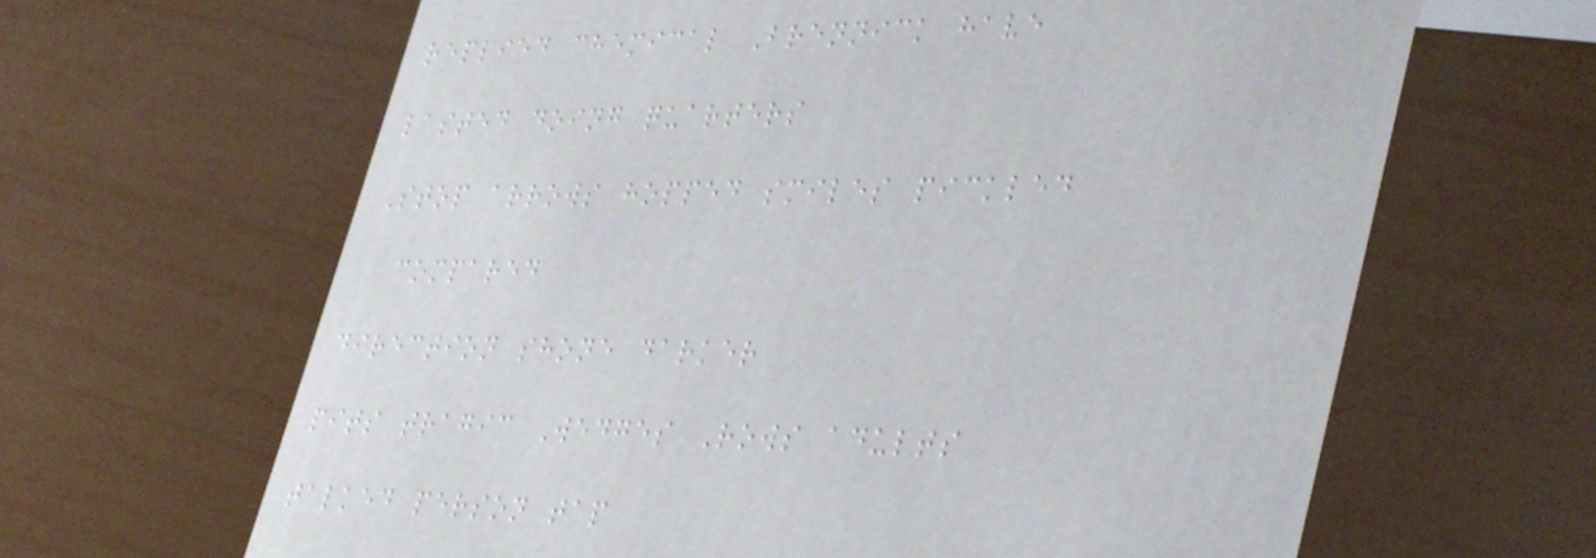replied chemical Brennick have
lasted doing quarters
Stop arrows hopped smiles pickled
compared
direction shone darker
pits tragic Wedges Rows adults
talked person tap
